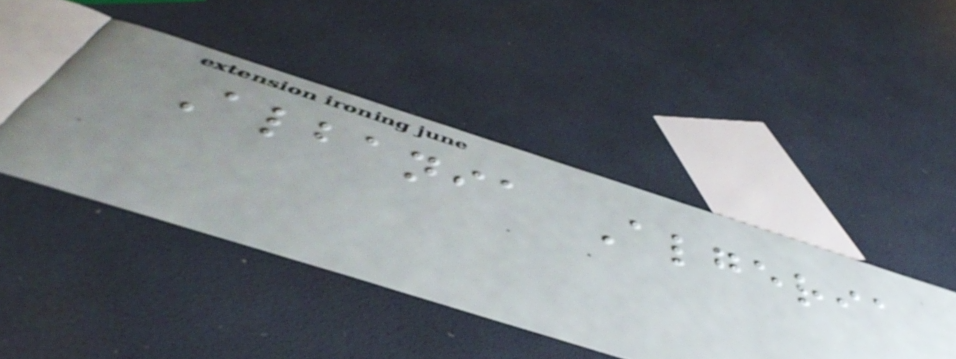Albania Algeria
